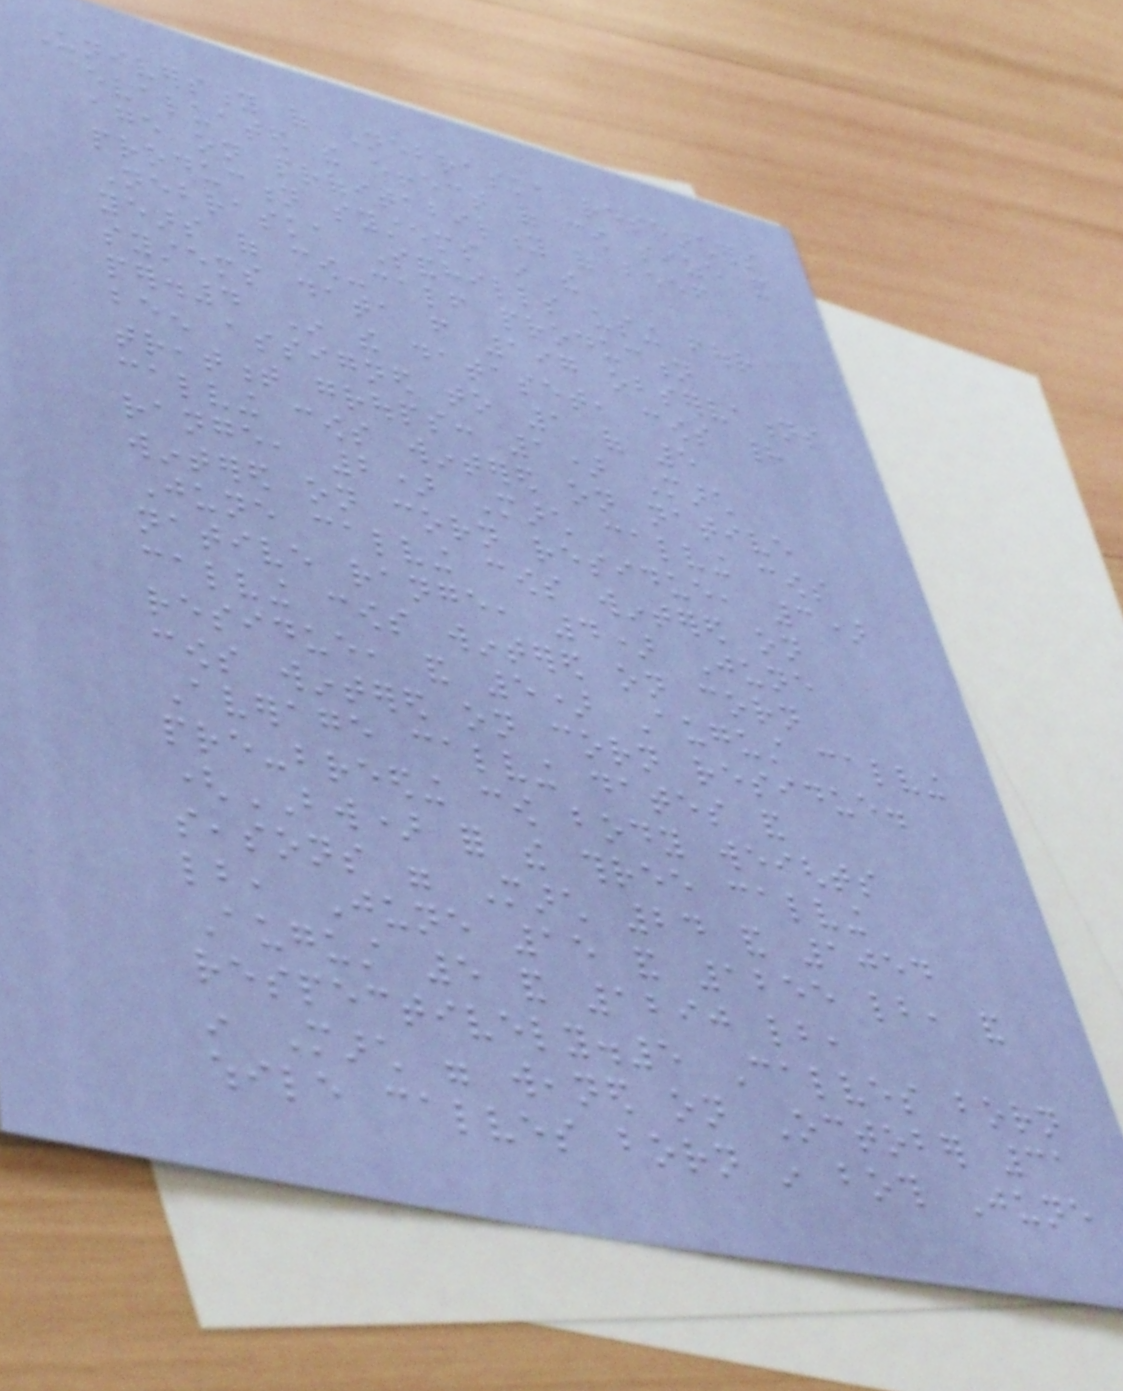University of Nebraska researchers
evaluated the effect of cow size and
age on profitability of beef
production systems in the
Nebraska Sandhills using four
years of cow-calf production
systems data from 197 observations
per.4 In the dataset, cows had
been assigned to 1 of 5
treatment groups: 1) March
calving cows wintered on native
range, 2) March calving cows
wintered on corn residue, 3)
June calving cows wintered on
native range, 4) June
calving cows wintered on corn
residue, and 5) August calving
cows wintered on corn residue.
Average calving dates and
pre-breeding cow body weights
(BW) for the three calving
seasons were March 24 and 1054
lb, June 15 and 1255 lb, and
August 5 and 1290 lb,
respectively.5 Calves born
in March were weaned on October 31
while calves born in both June
